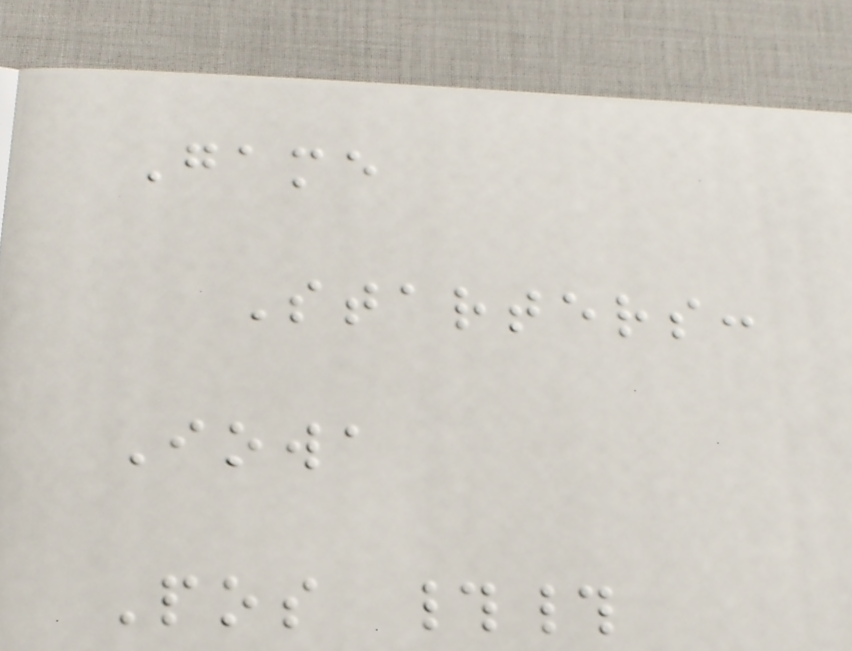Game
Starters:
Iowa
Pos ##
